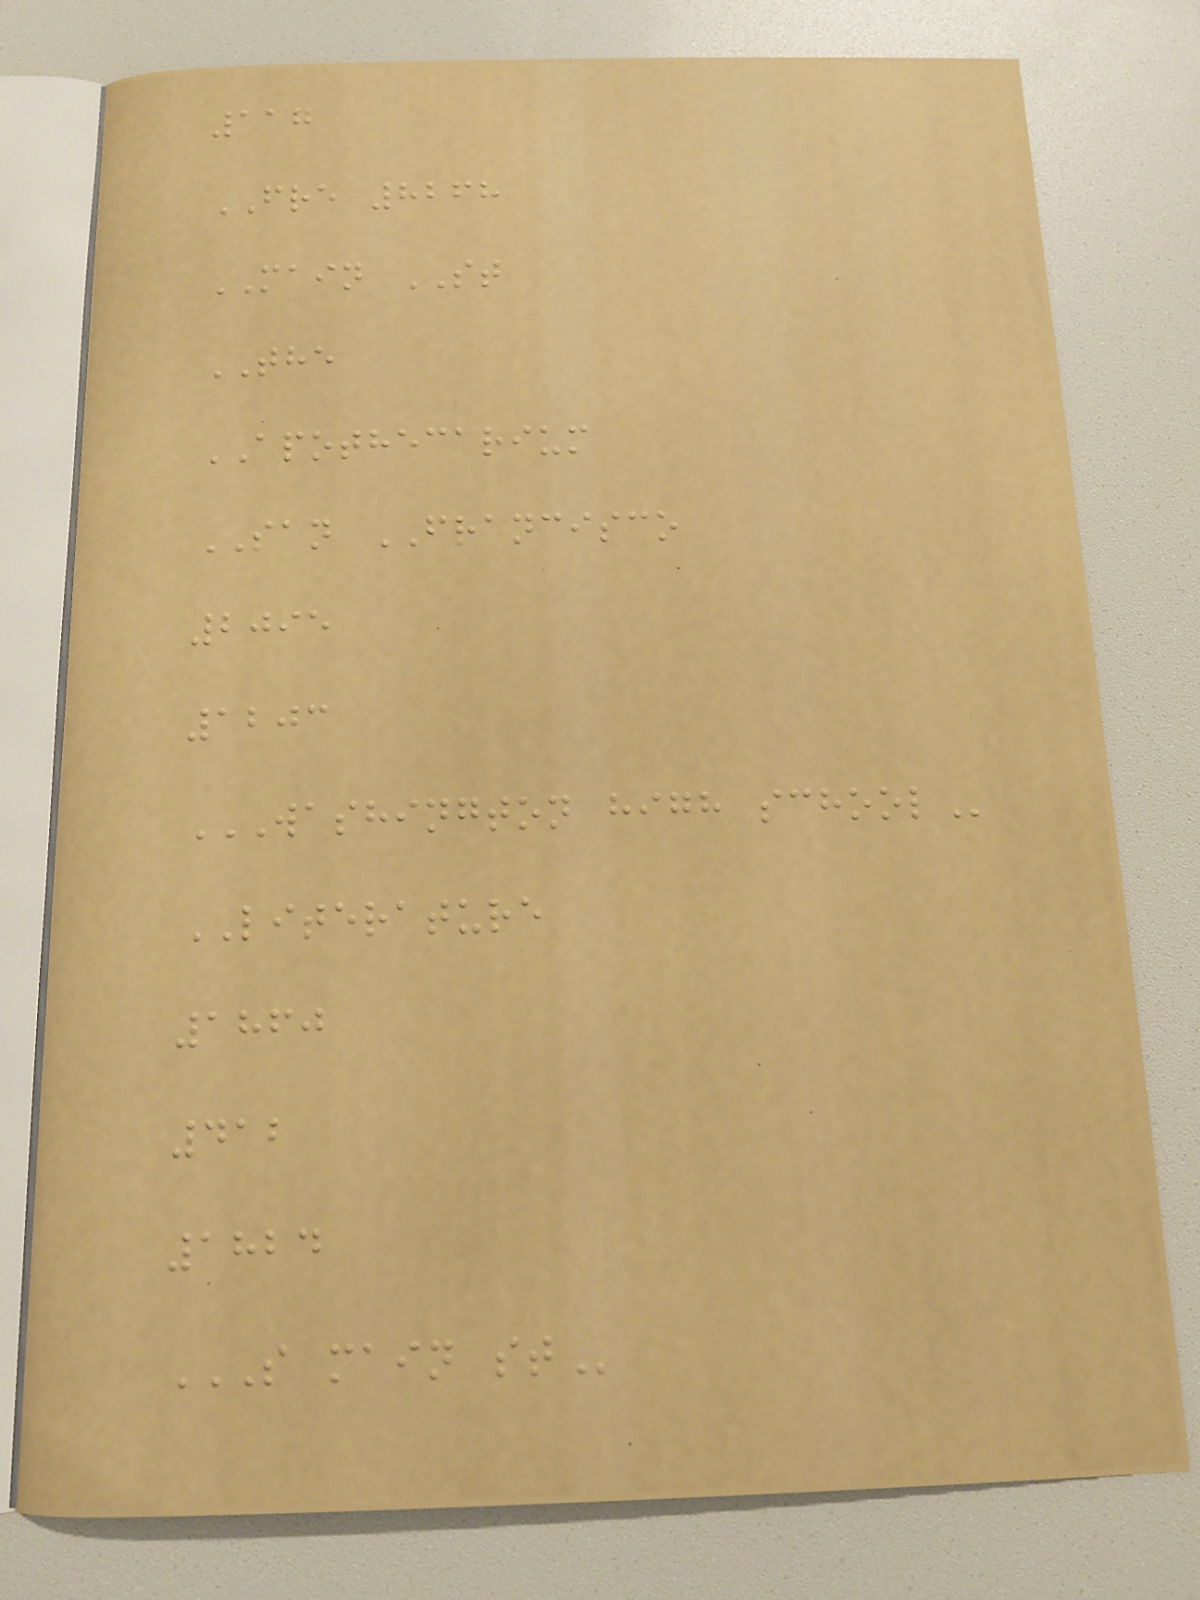117
FRE 8268
MAIN ST
THE
APOTHECARIUM
SAN FRANCISCO
2095
1203
WASHINGTON HIGH SCHOOL
LITERATURE
1860
412
1824
S MAIN ST
